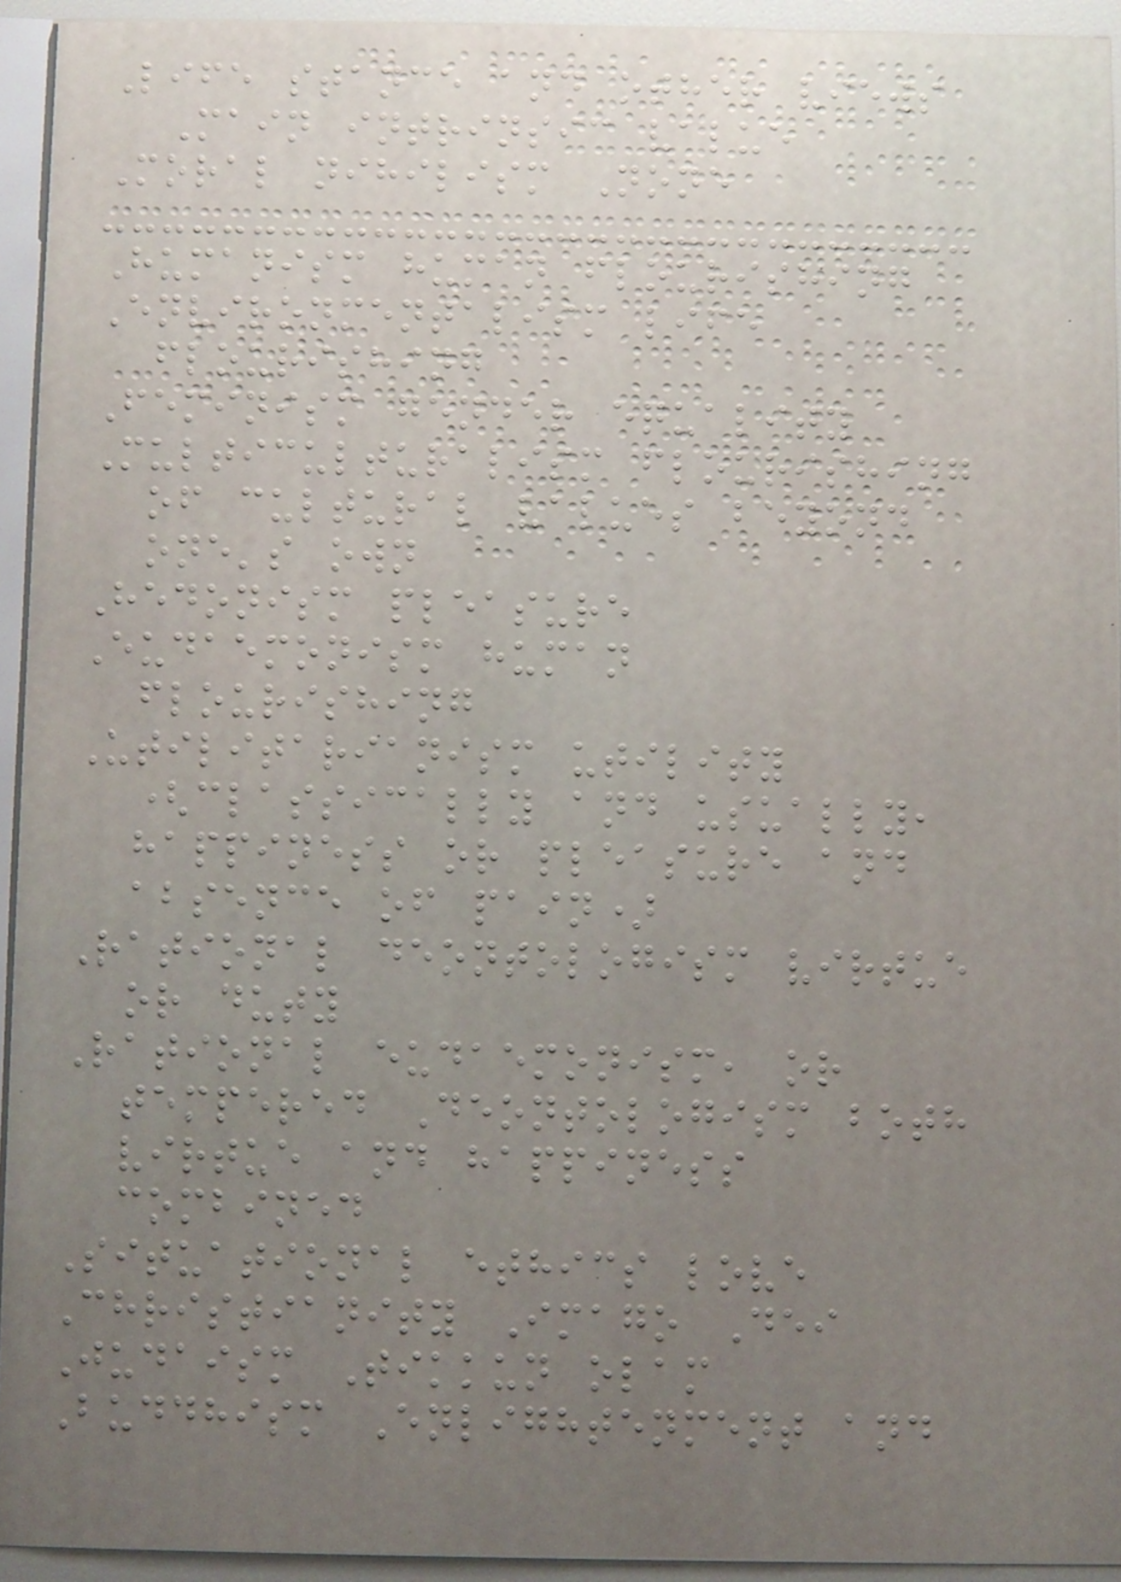Life stance and other views
Main intrinsic value
Moral nihilism None
Humanism human flourishing
Environmentalism life
flourishing
Feminism gender equality
Multiculturalism flourishing
of cultural values beyond
one's own
Hedonism pleasure
Eudaemonism human
flourishing
Utilitarianism utility
(classically and usually,
happiness or pleasure and
absence of pain)
Rational deontologism virtue
or duty
Rational eudaemonism, or
tempered Deontologism both
virtue and happiness
combined
Situational ethics love
Christianity Imago Dei
Judaism Tikkun olam
Buddhism Enlightenment and
